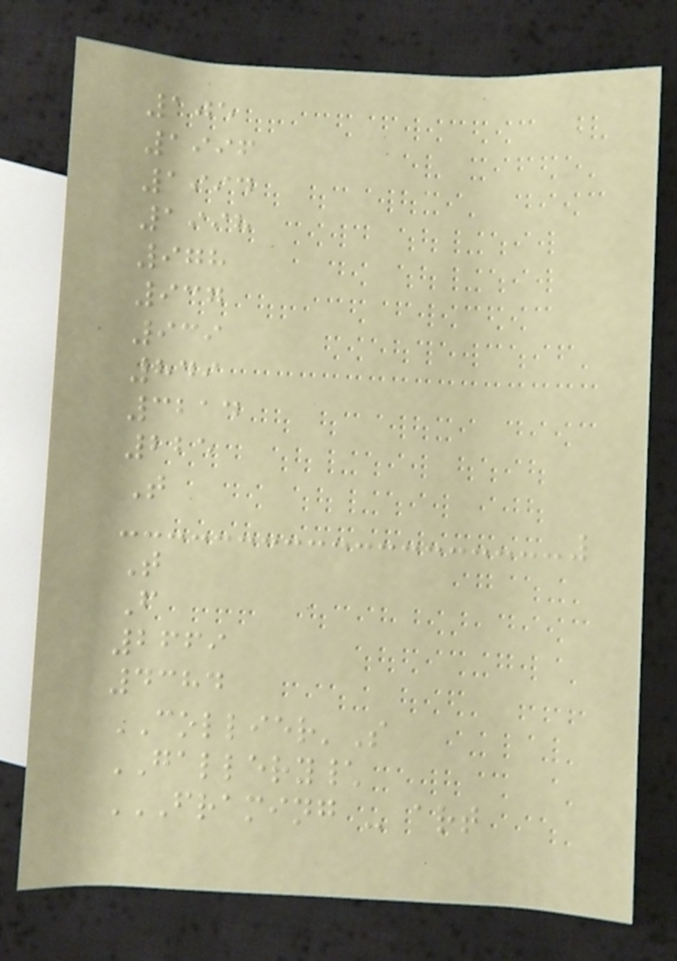105
1996
1994
1998
978
937
939
849
3214
225
T
T
F
2669
4384
COLLIER'S
GALLERY\
FRAMING - ART
